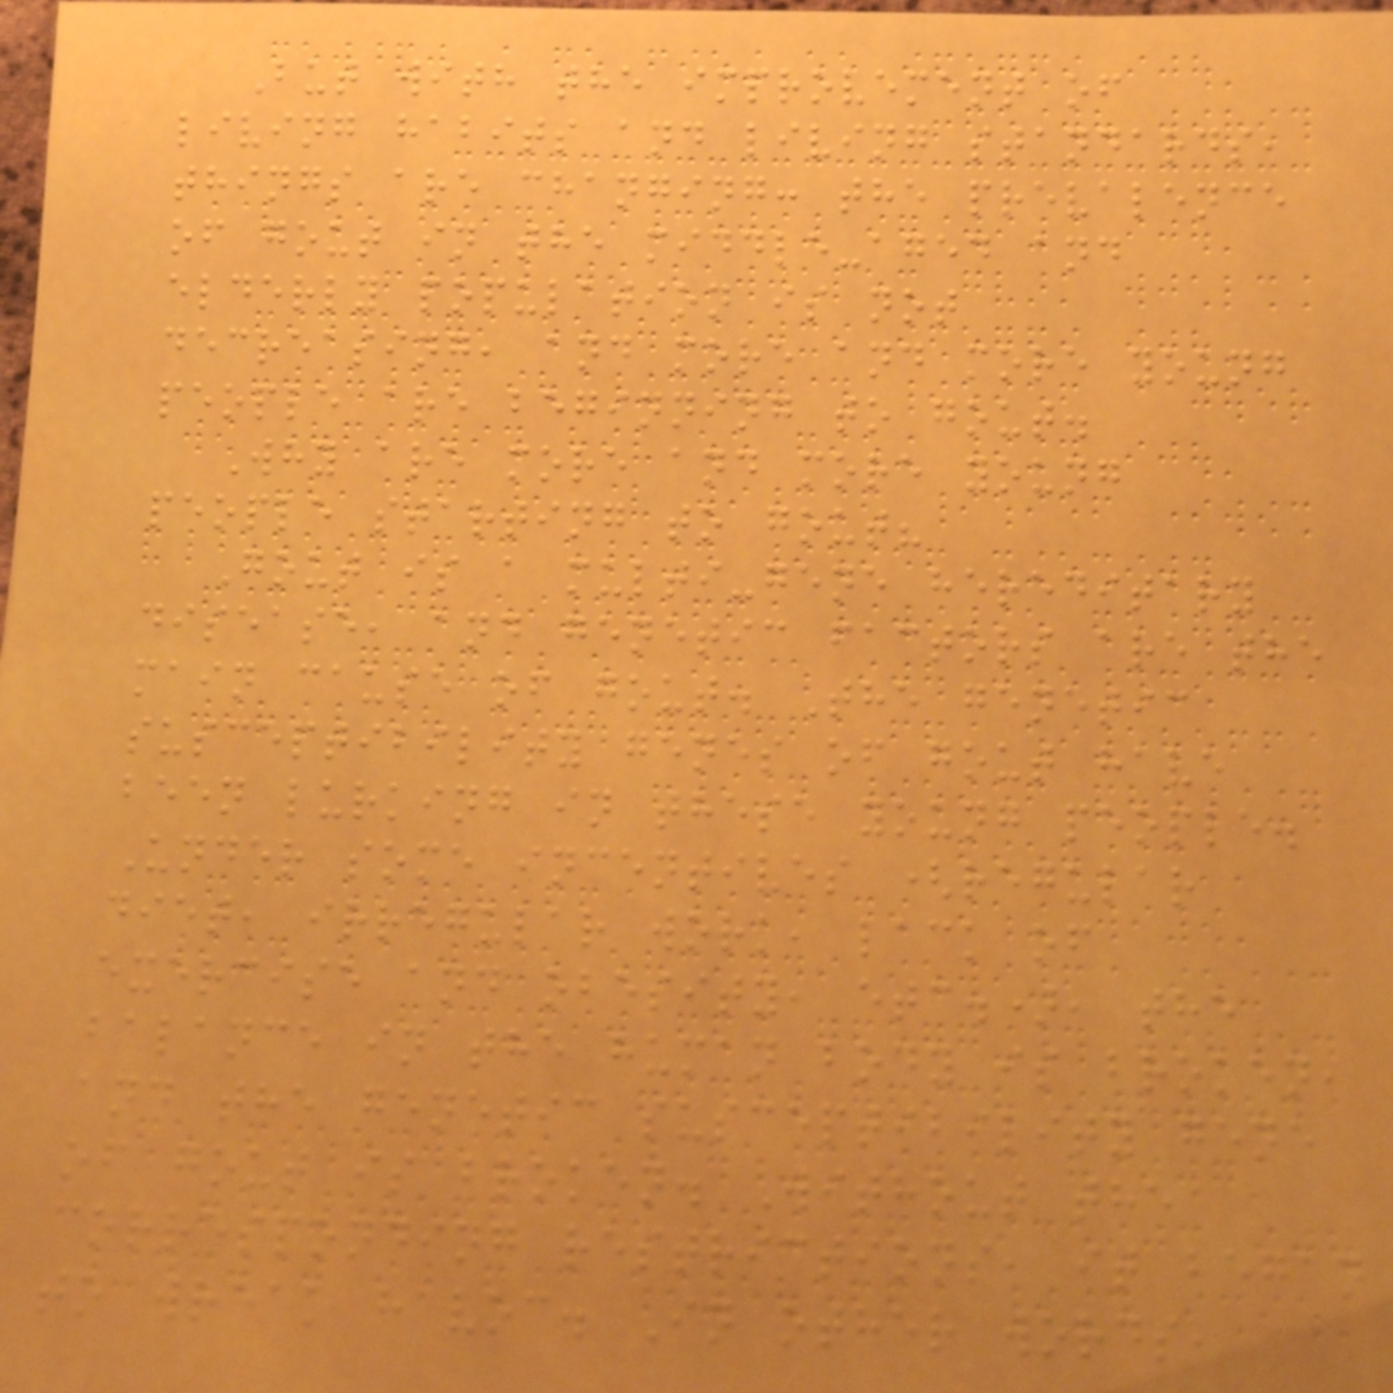But with the improvement of
living habits and living standards,
things are changing: the prevalence
of gout in the middle-aged and
elderly population is not
decreasing, and more and more young
people are beginning to gout.
Why are more and more young
people starting to gout?
Gout is a multi-gene hereditary
disease, and genetic factors are the
main cause of gout. The genetic
susceptibility genes of gout have
been lurking in these young people.
Under some incentives (regular
diet, irregular work, lack of
exercise and obesity, etc.), the
balance in the human body is broken,
and the genetic susceptibility gene
of gout is broken. Without the
corresponding restrictions, it began
to wreak havoc. In other words,
